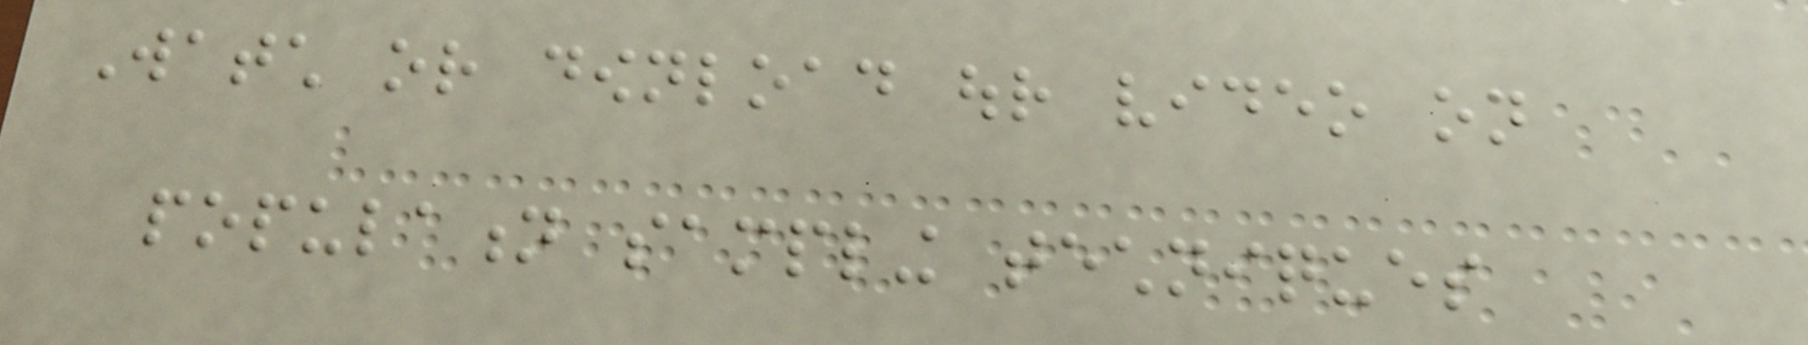Watch or download our video on
population sampling techniques
